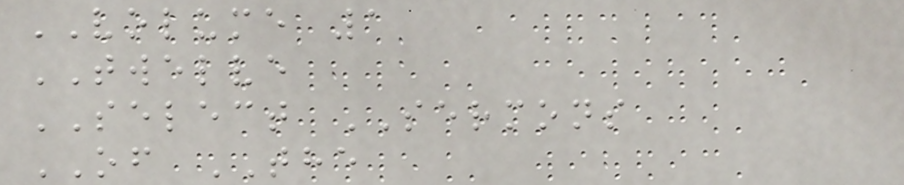VOLUME 1
TWELVE
SELECT SERMONS
OF THE
